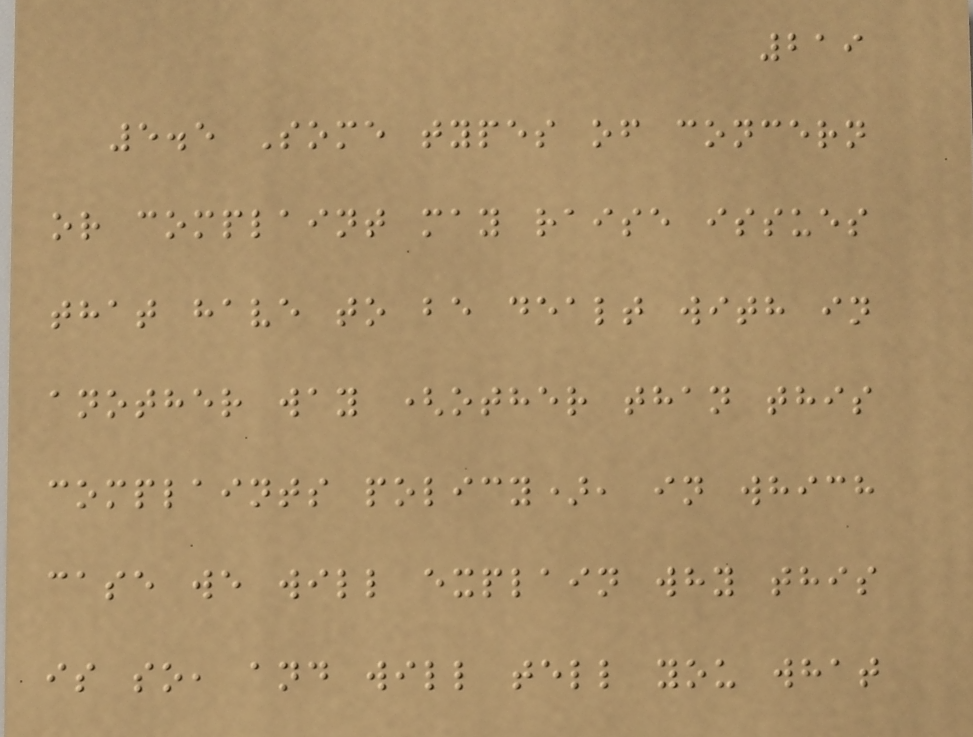219
5.5 Some types of concern
or complaint may raise issues
that have to be dealt with in
another way (other than this
complaints policy), in which
case we will explain why this
is so, and will tell you what
